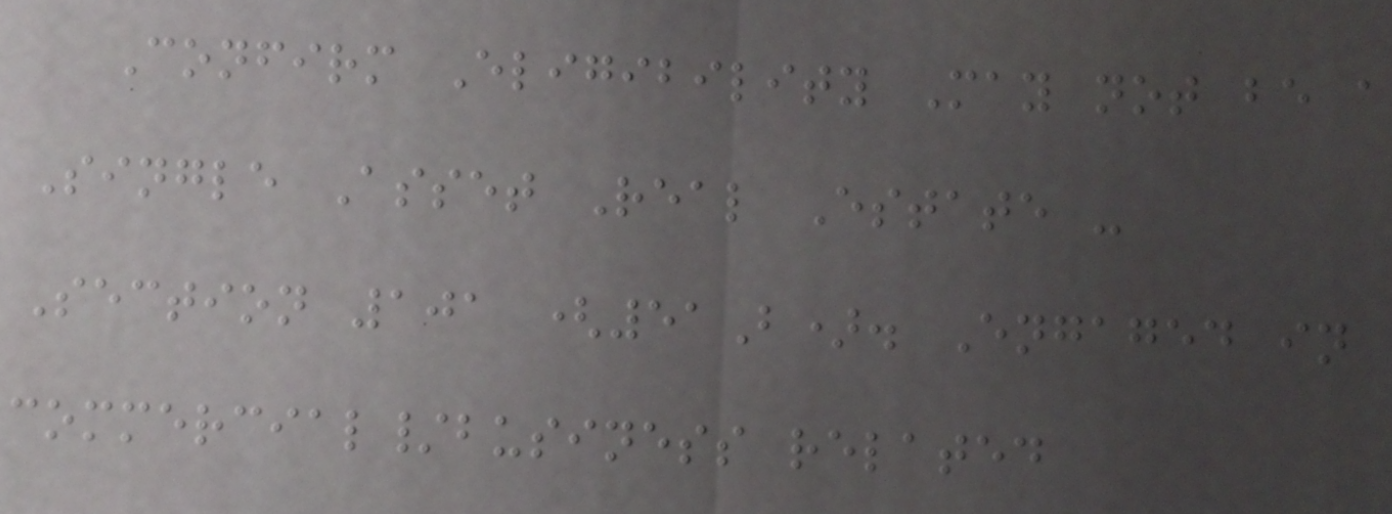Confirm Eligibility May not be a
Single Asset Real Estate -
Section 101 (51B). Engaged in
commercial/business related
